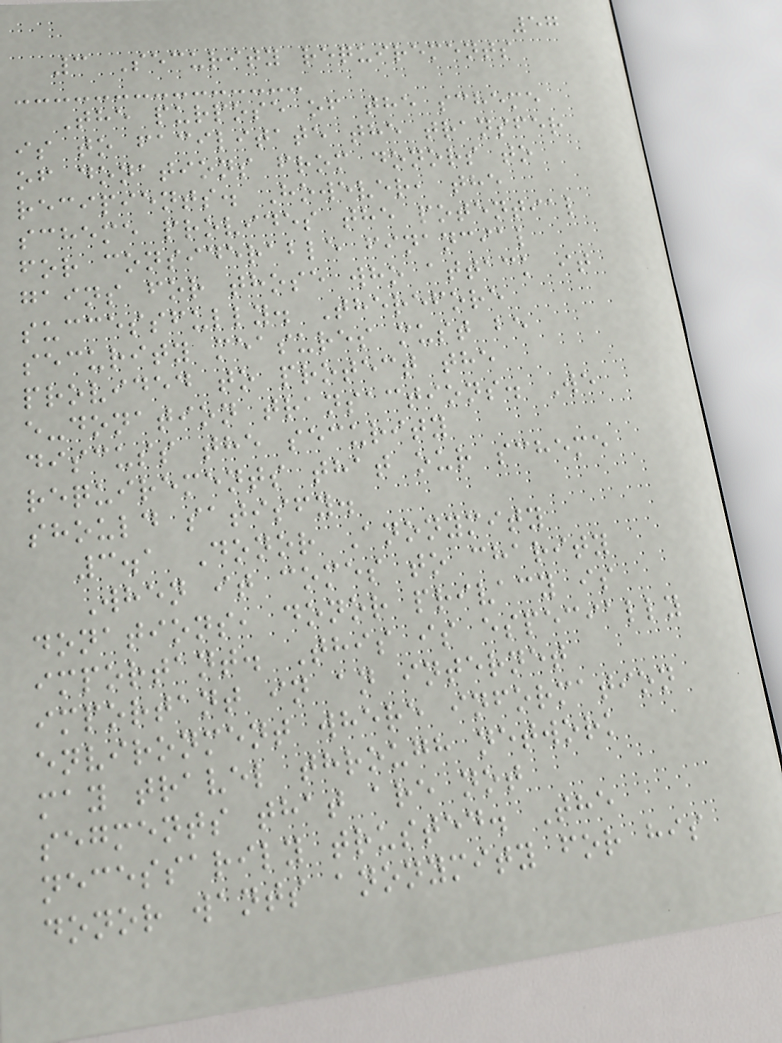57
3 Security requirements
The purpose of the scheme
is to facilitate the transfer
of donations from donors to
recipients. However, the
scheme provides the potential
for considerable financial
gains for those who attack it
successfully. Therefore
security measures must be
provided to protect the
e-donation transactions. We
discuss the security
requirements that our scheme
should satisfy.
3.1 Donor Anonymity
When it comes to charity
donations, donor privacy is
important. This is especially
important in an internet
environment where information
may travel through network
segments that are not
necessarily trusted. The
donor wants anonymity for his
